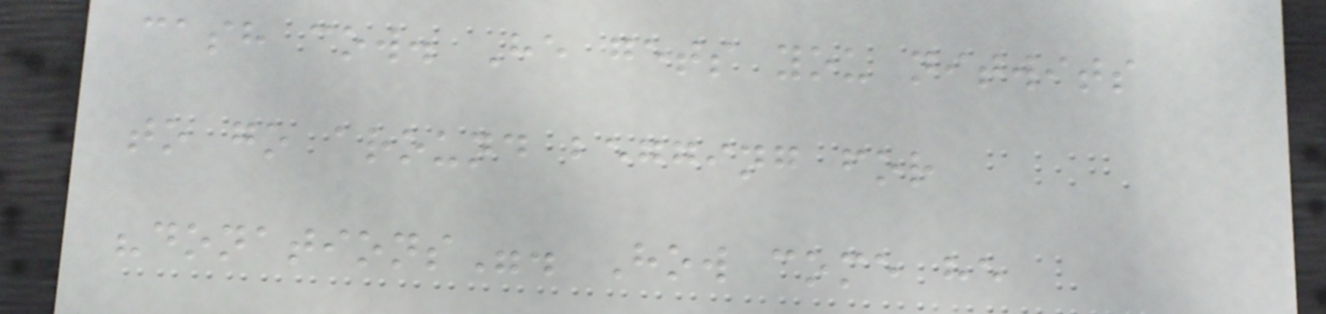cash cow. He gets you nitwits
to go around begging for
"donations". How come he
